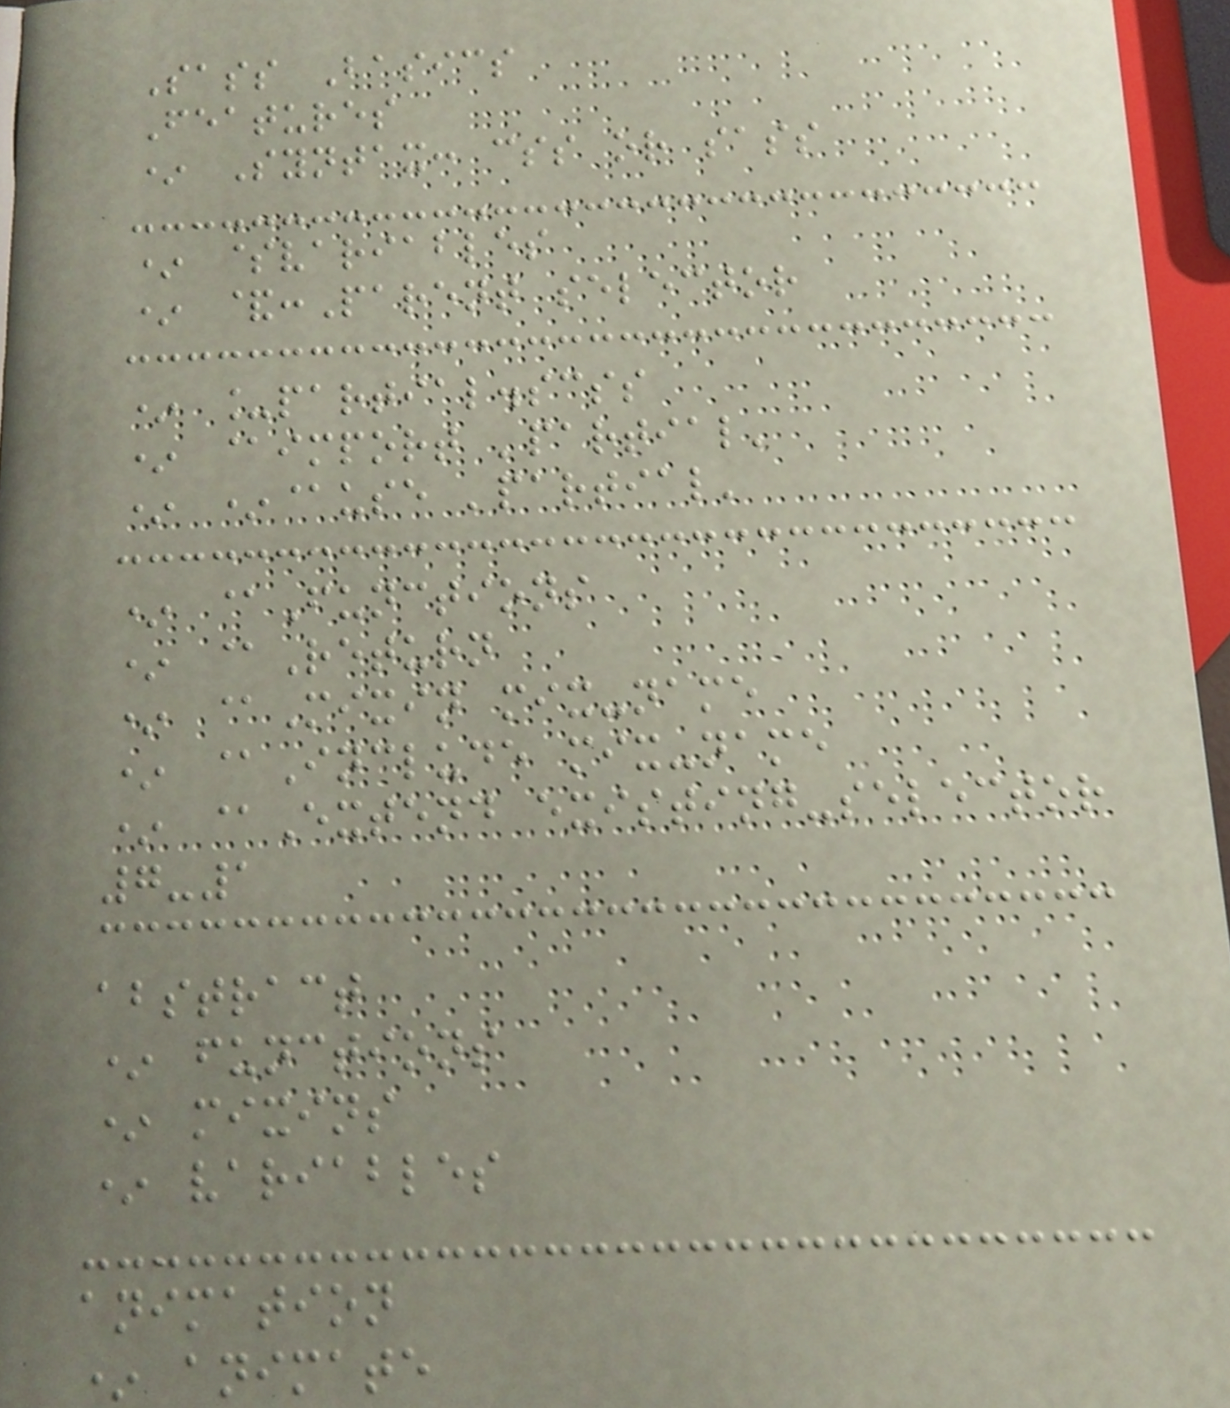Sass Basics
Features
* Syntax: css or sass
* $variables
* &:Parent selector
* _partial.scss
* @import 'partial'
* *@use 'partial'
* @Functions
* @Return
* @Mixin mix-name
* @Include mix-name
* @Extend existing-selector
7-1
abstract
* functions
* mixins
* variables
animation
* animate
